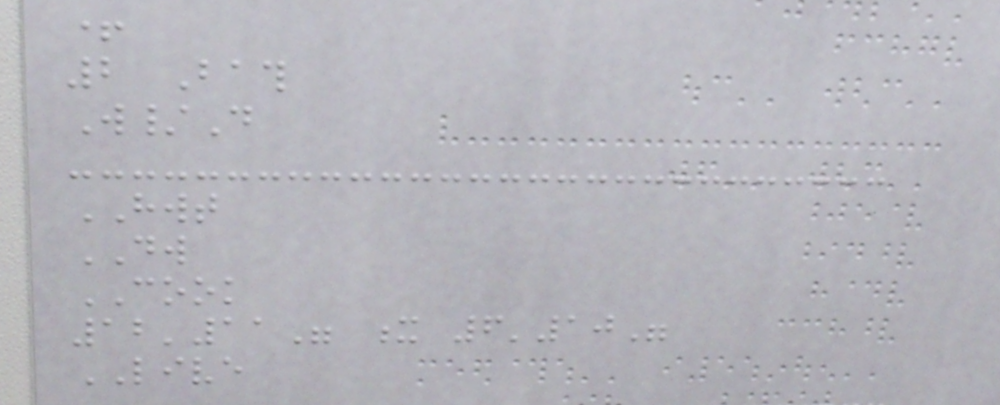+
2 Bath
W/D
HWT
DW
COOK
12'11" x 6'10"
LIVE
